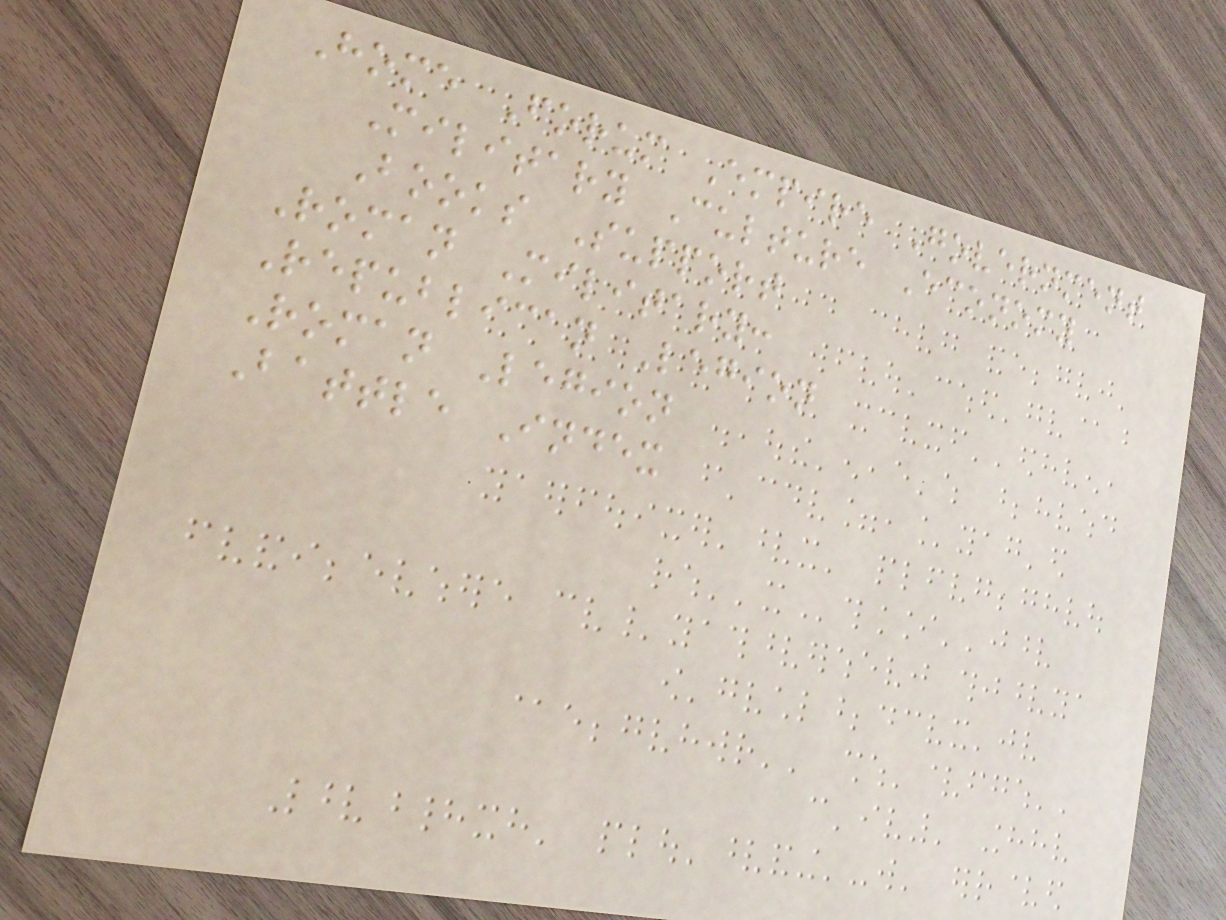Home Forum Empire Government
Military Culture Economy
Books Support
Roman Military:
Republican Legion
Roman Legion
Battle Index
